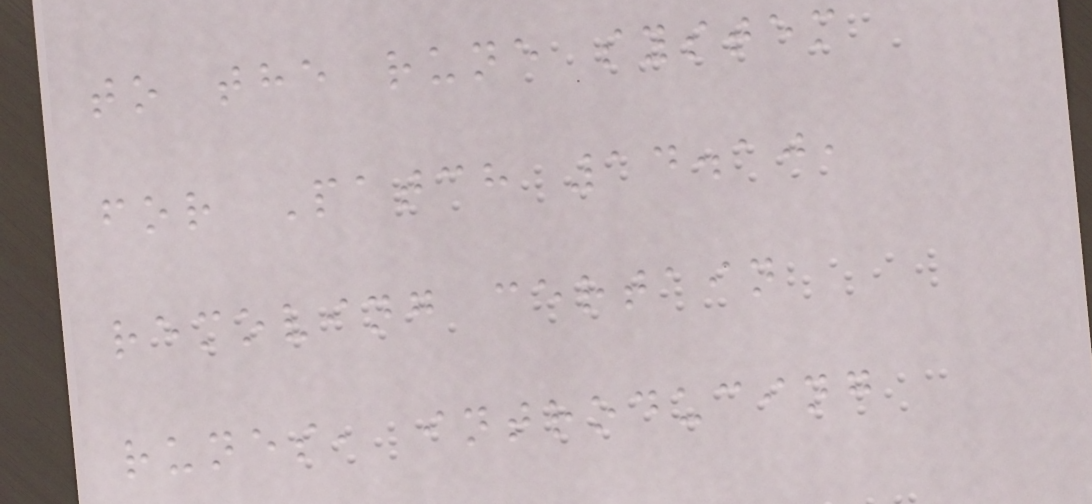to the rune system
for Patch 14.10,
removing certain
runes, introducing
